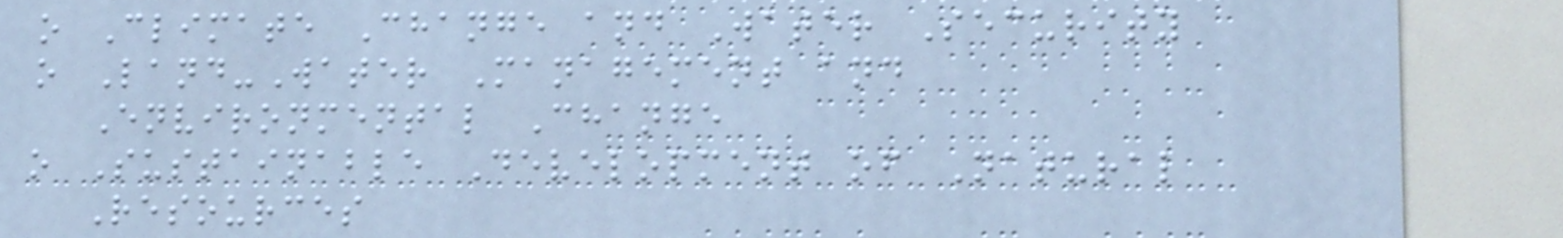o Climate Change and Water Security
o Land-Water Management and
Environmental Change
o Sustainable Development of Natural
Resources
